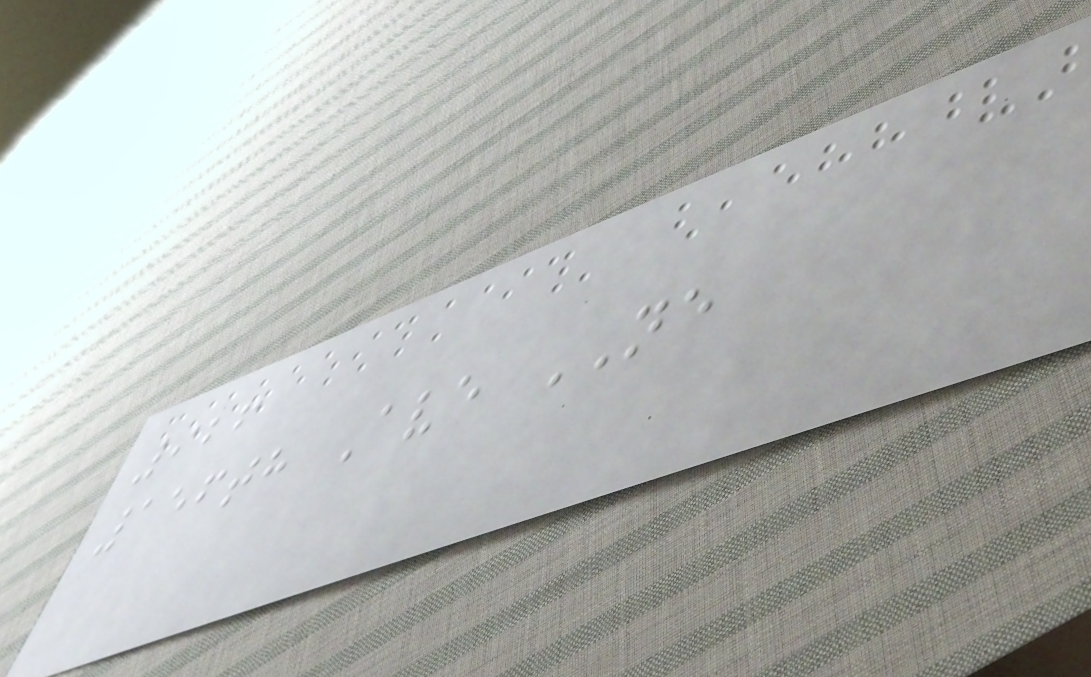926
156th Ave NE
